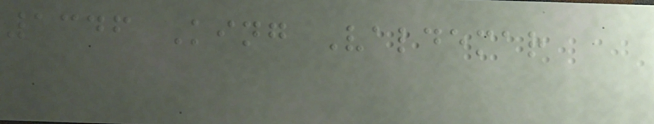1346 King Valdemar
